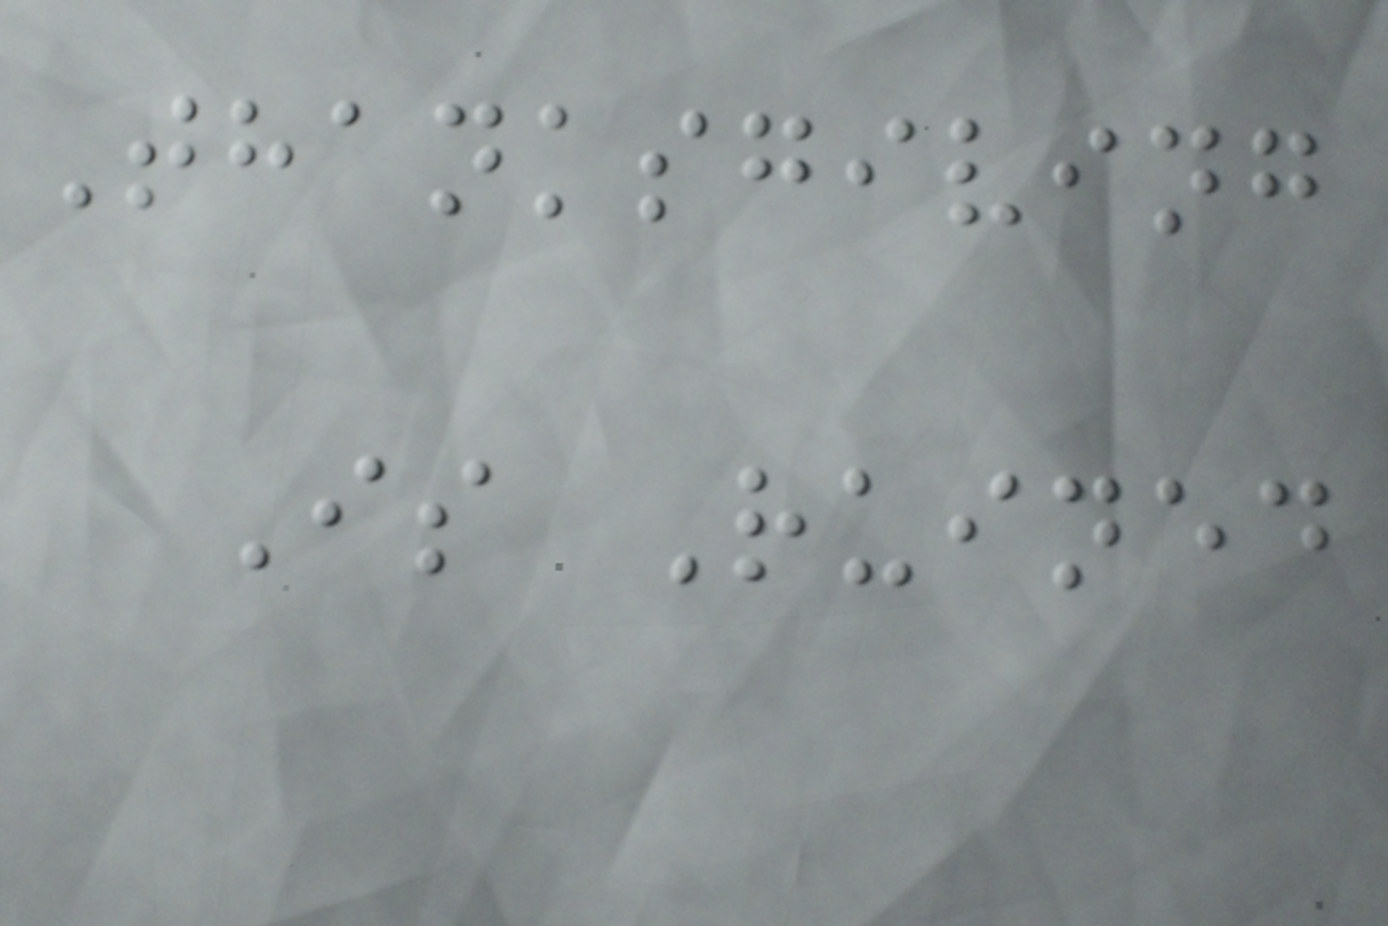Thanksgiving
Is Ruined
